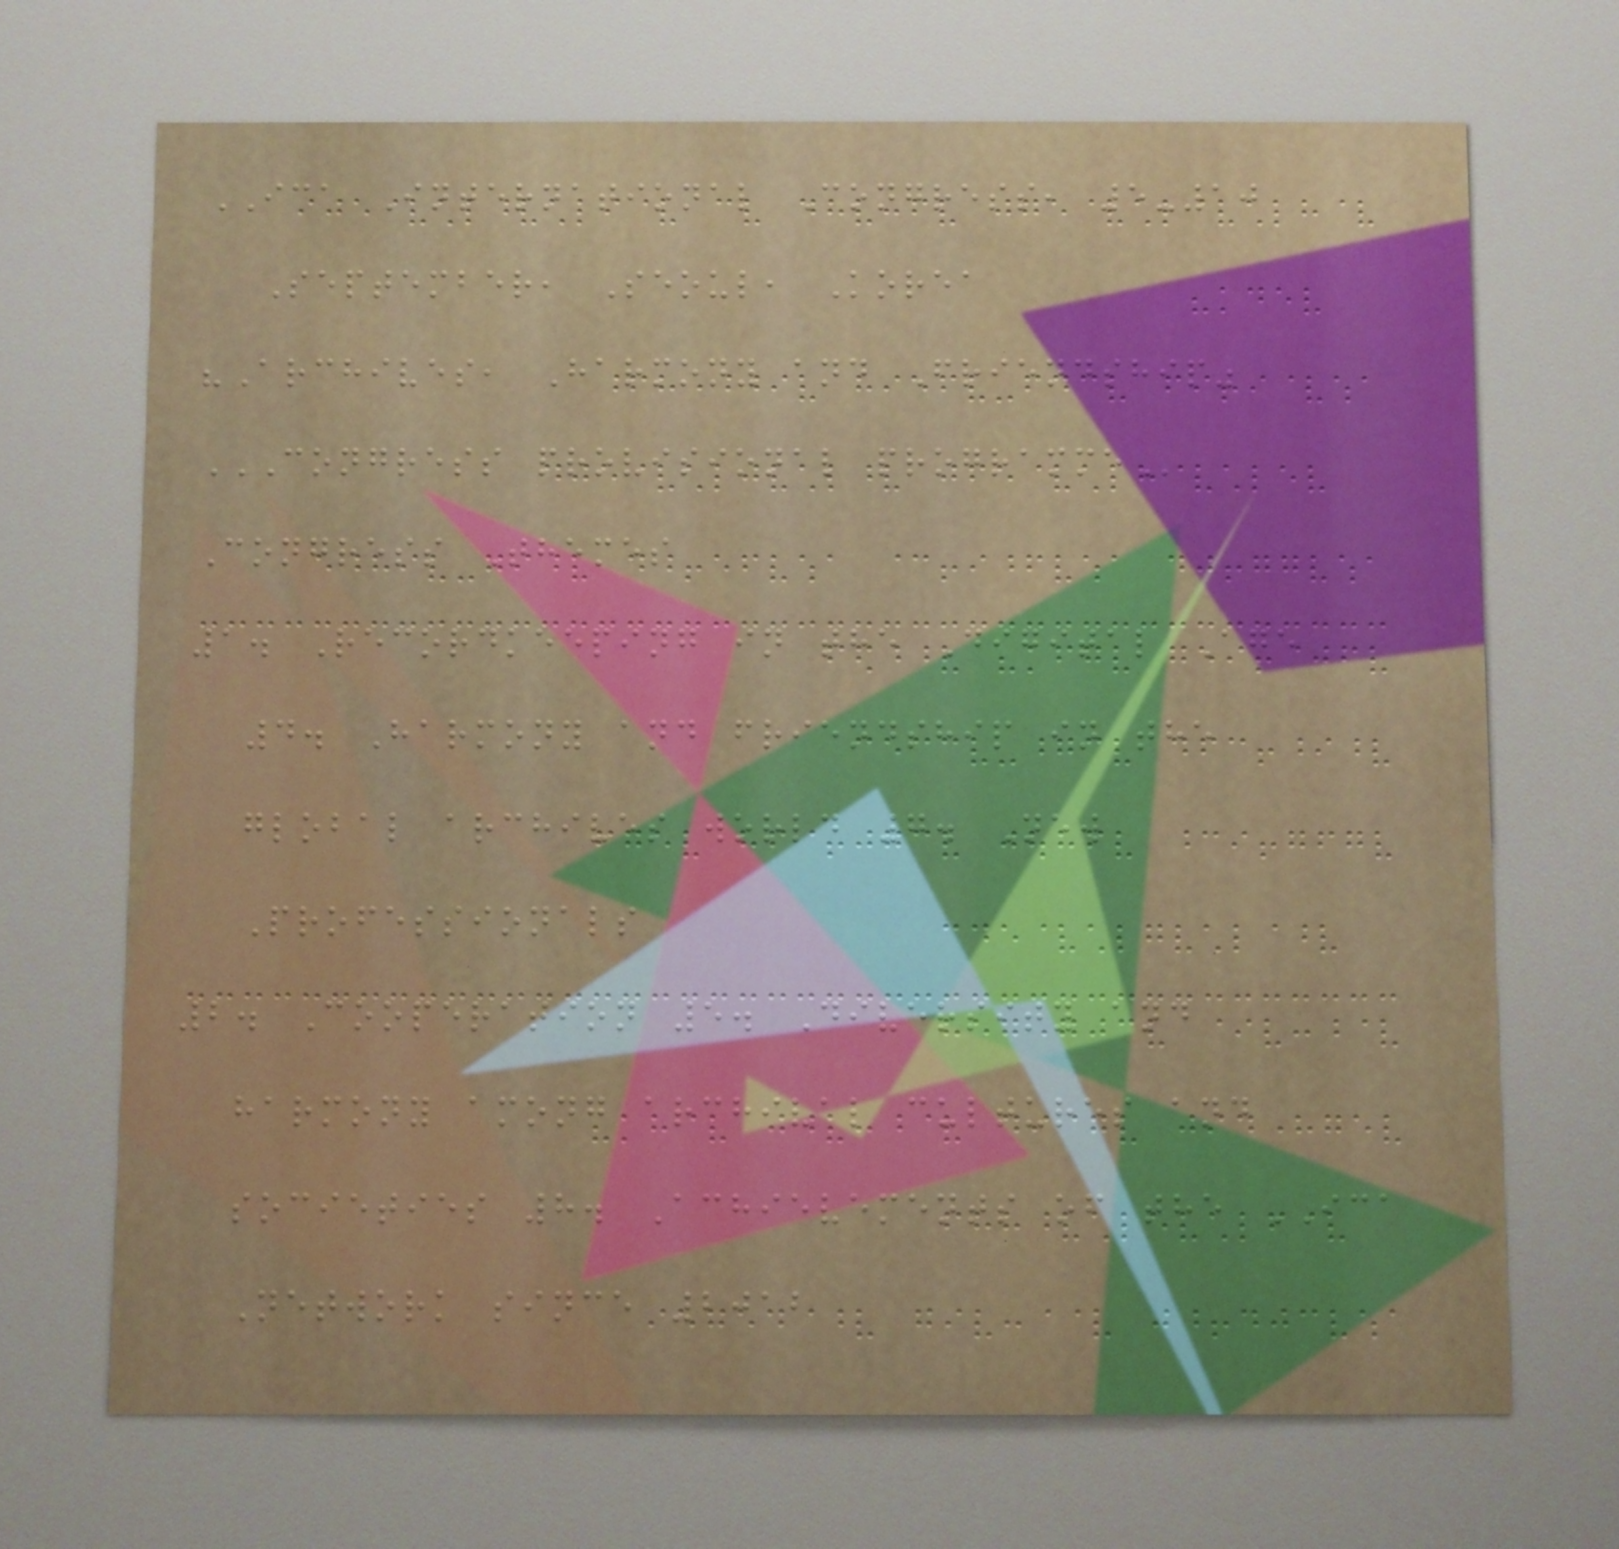ICA International Congress, 5-10
September, Seoul, Korea
"Archives, Harmony and Friendship"
CONGRESS PROVISIONAL PROGRAMME
Congress Themes
1. Recordkeeping in the Digital Age
4. Harmony and friendship in the
global archives world 7. New
Professionals
2. Cooperation 5. Diversity and
harmony among archival cultures and
societies 8. Achievements of the ICA
Network since 2012
